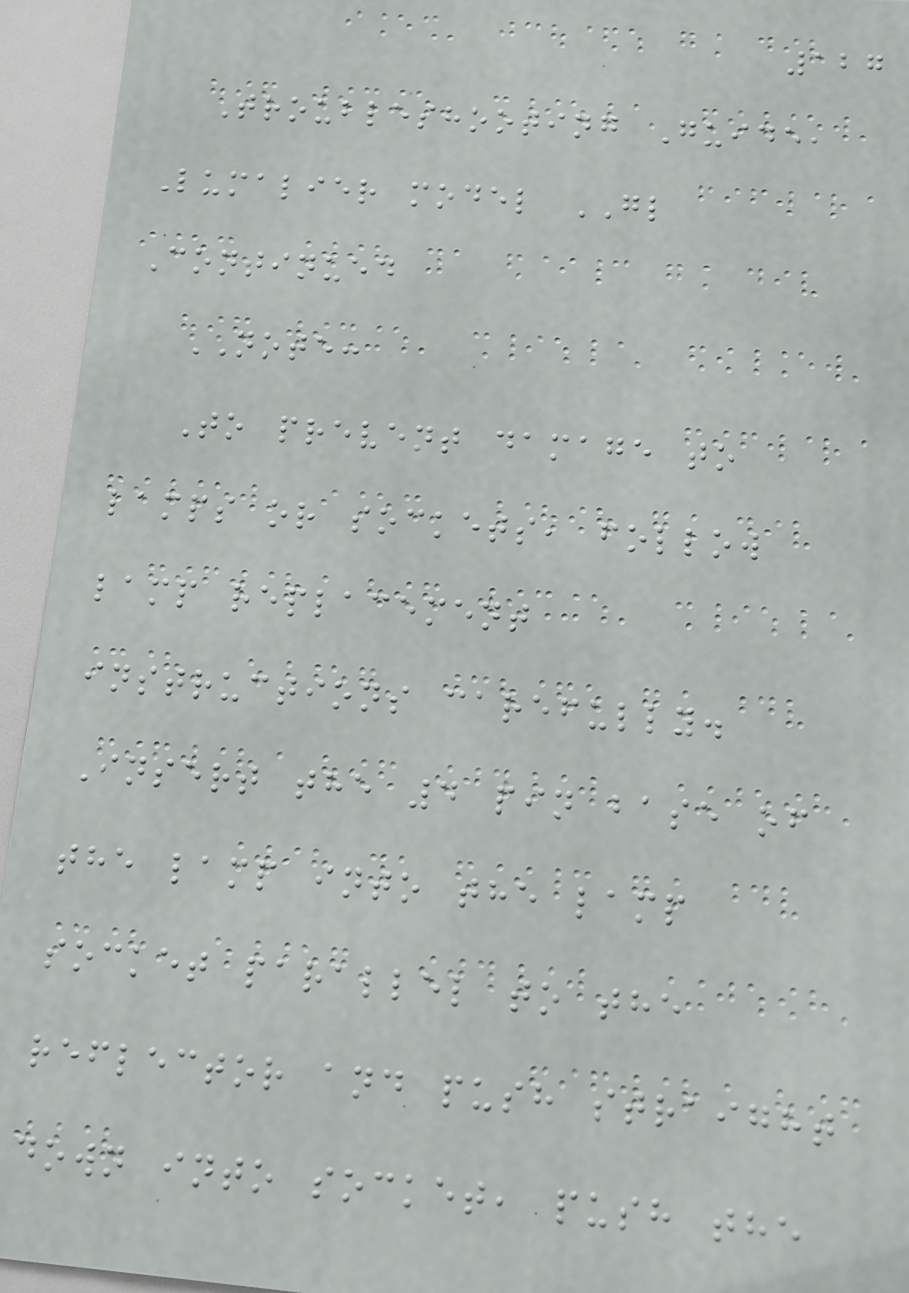127
Troubleshooting Guide,
Lumalier model GL
Continued
NOTE:
To prevent damage to
lamps or sockets, follow
lamp replacement
instructions carefully.
Insert the 4 pin base of
the lamp into the lamp
socket parallel to the
reflector and push straight
down into socket, push the
